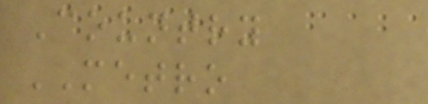Country
METRO
